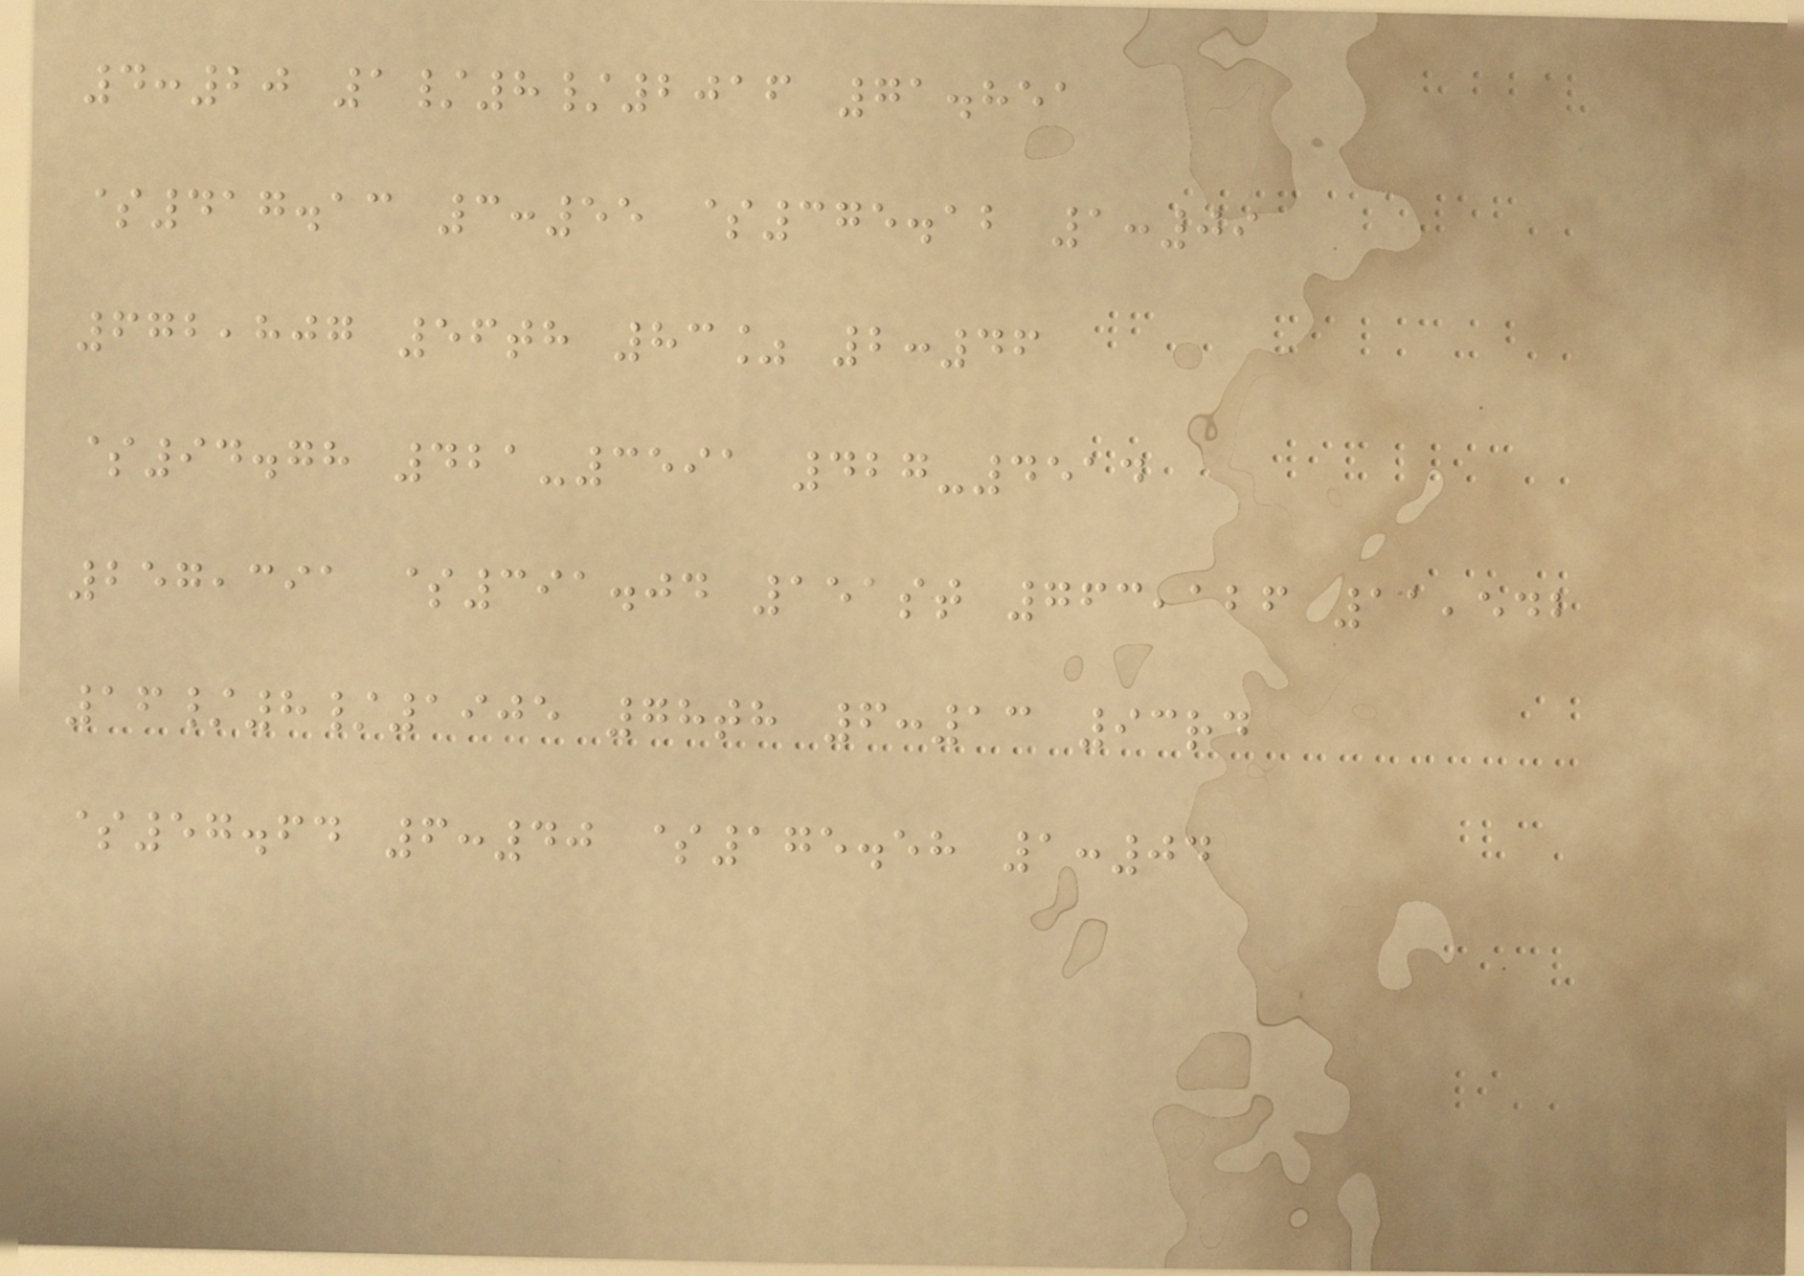4:20 1/8/2016 71.851
$417.13 3:55 $375.12 1:09
672,807 56th 83% 2:46
$94.78 421-3591 427-4514
257,391 $391.04 151st 763,126 11,542
16/8/1905 78th 6:13 93rd
$57.64 6:40 $175.58 1:04
